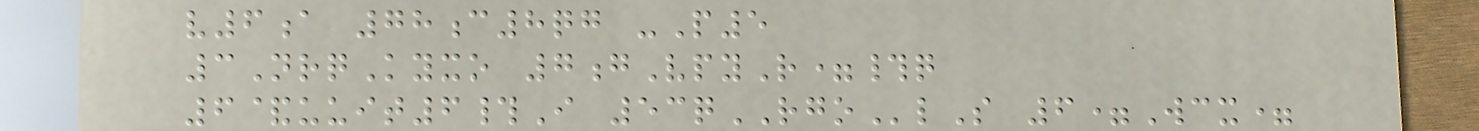v6a 78c8qg -P5
3NrqKyxo 7gVpyR=#q
6&uuit6#I 53qRGOlS 6=Wcx=
